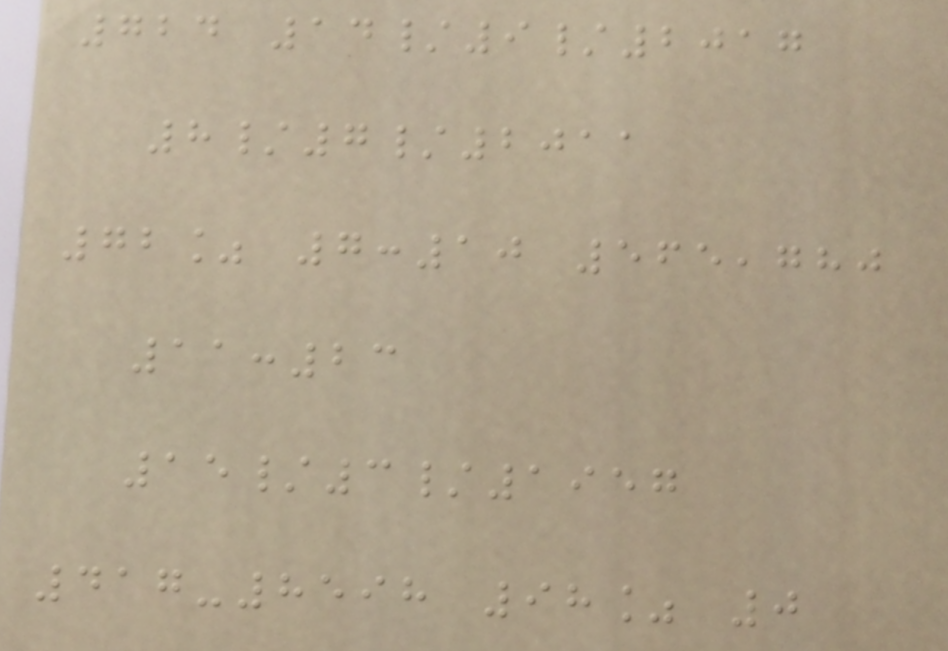724 14/9/2017
8/7/2011
72% 7:10 565,780
11:23
15/3/1957
417-8598 98% 0
